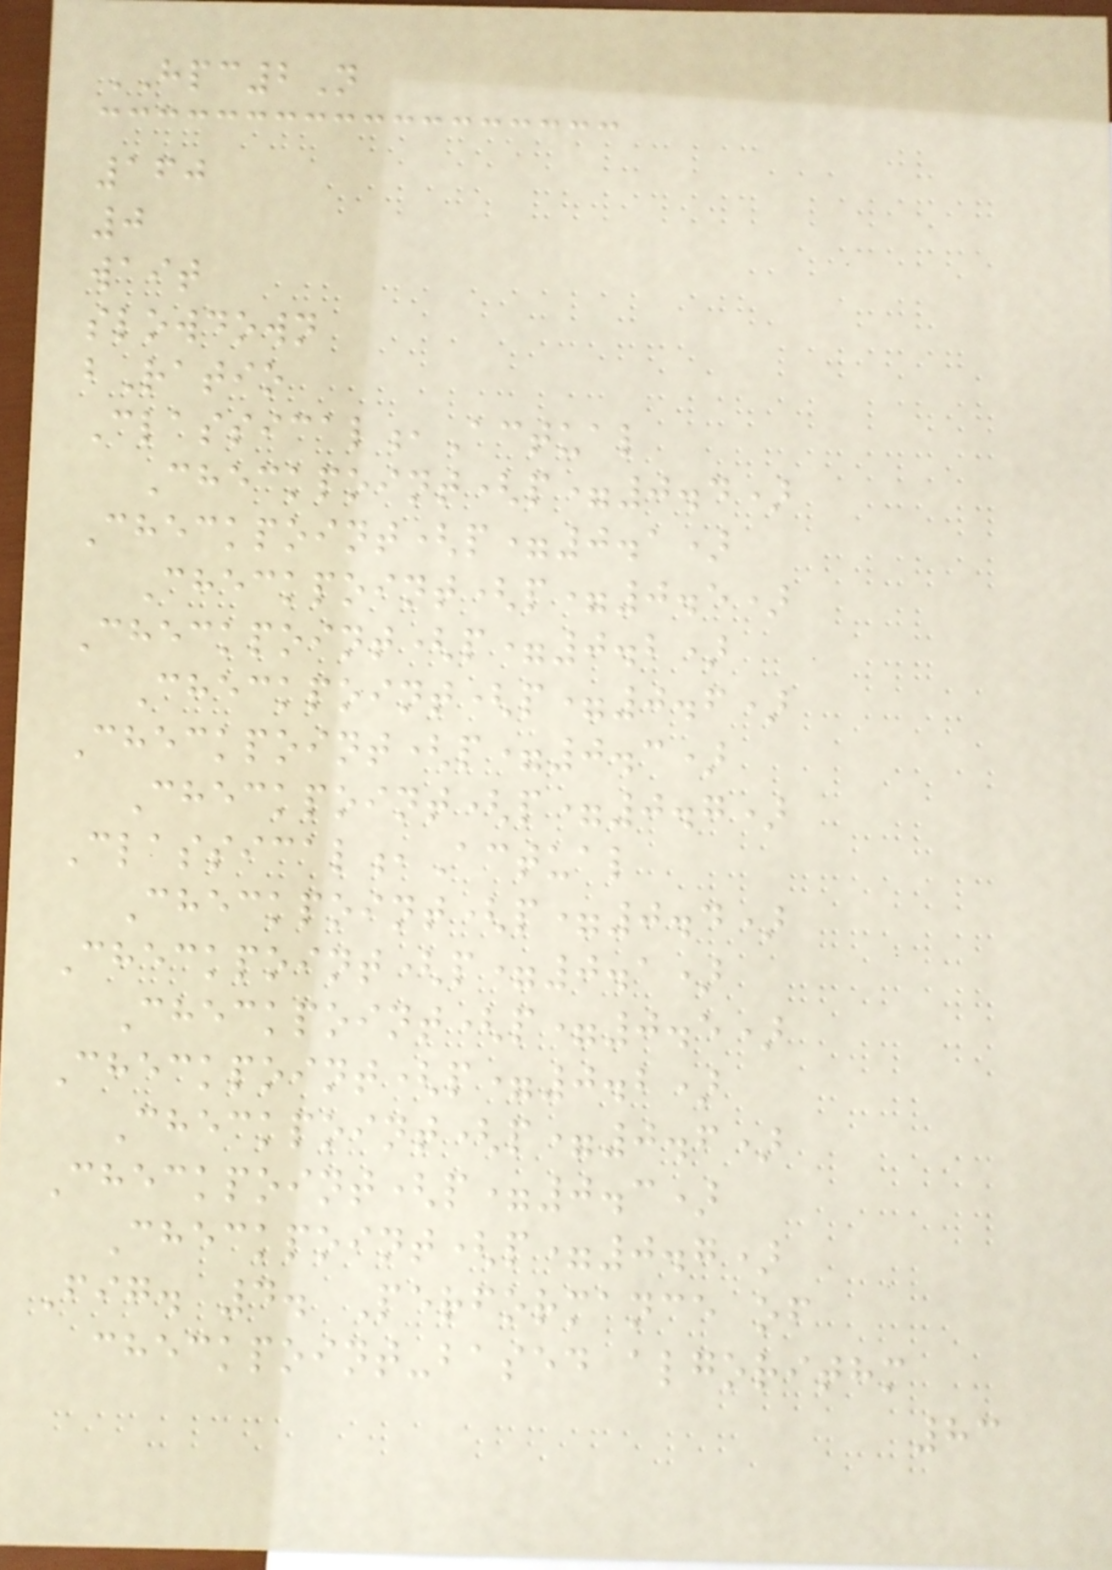HPC2N
160
0
wait
slowdown
bRatio
Classical,Actual
Checkpoint(p=0.4)
Checkpoint(p=0.1)
Checkpoint(p=0.5)
Checkpoint(p=0.2)
Checkpoint(p=0.6)
Checkpoint(p=0.3)
Checkpoint(p=0.7)
Classical,Actual
Checkpoint(p=0.4)
Checkpoint(p=0.1)
Checkpoint(p=0.5)
Checkpoint(p=0.2)
Checkpoint(p=0.6)
Checkpoint(p=0.3)
Checkpoint(p=0.7)
Fig. 4. Performance of
checkpoint-based algorithm
83
